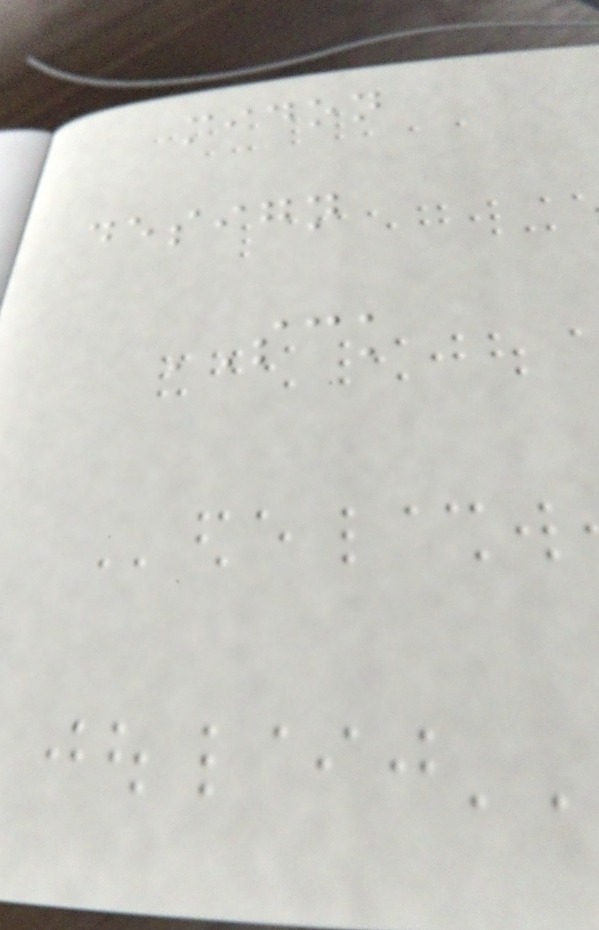midon
design
SCK
